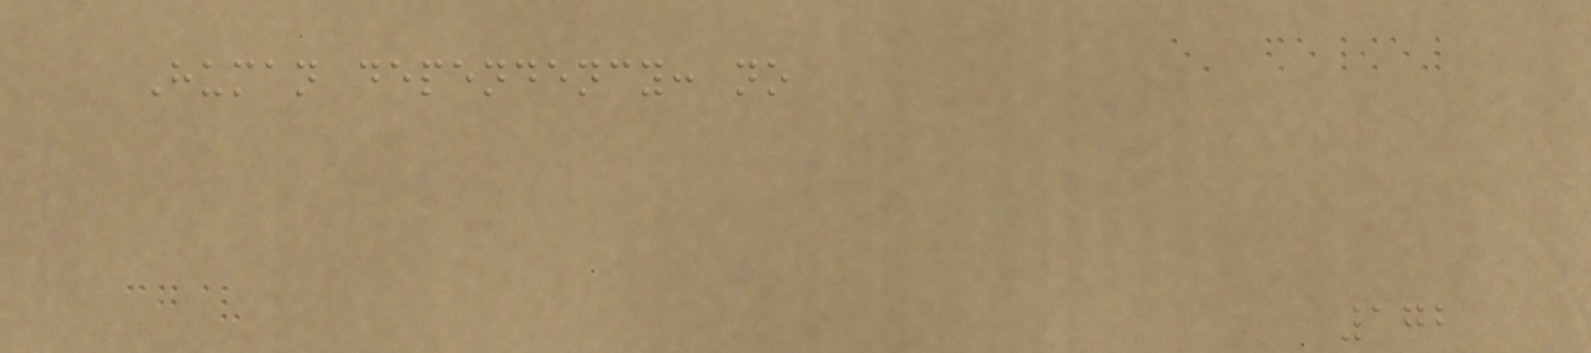Human dependency: no
172
